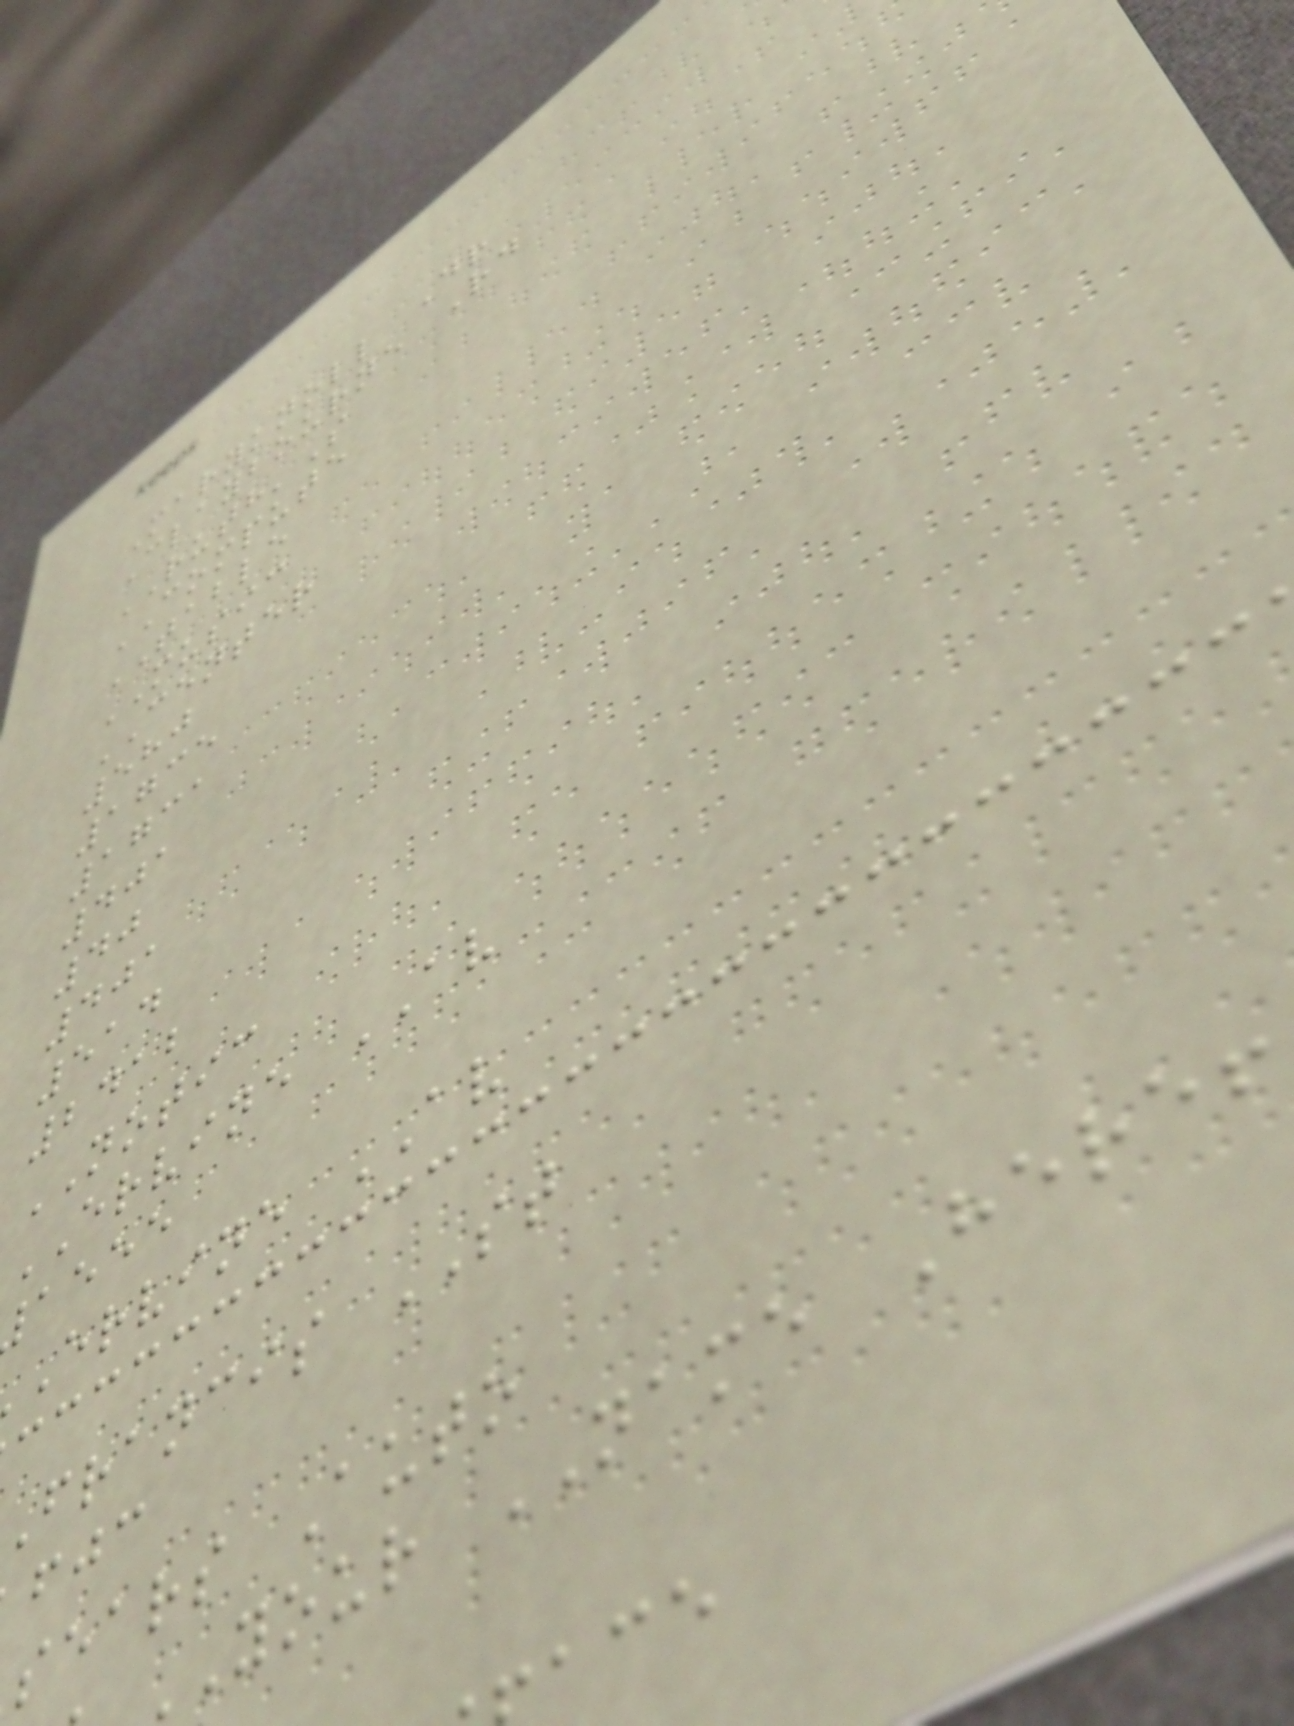Maryknoll Dr
Claybourne Rd
RUTH'S
COMPUTE
TABLE
MUSIC
CENTER
580
1735
1731
401
40
401
514
2412
NOTIC
ERVINE AV
aeee
ervine AV
francis ST
sears Auto
your NAME Here!
